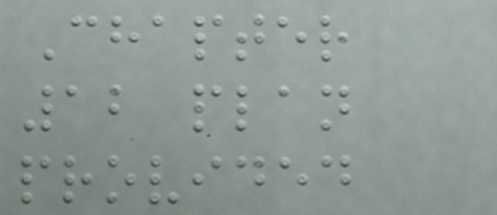Chapter
12 plan
provided
